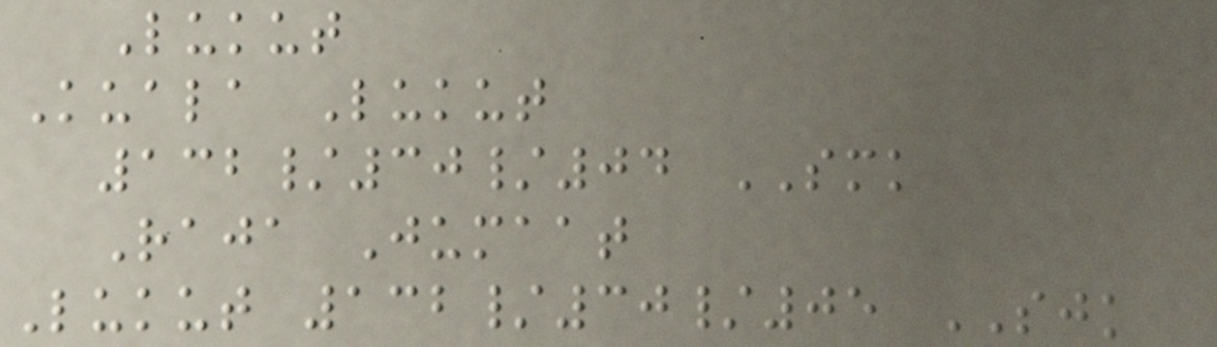Lukut
Kuala Lukut
132/30/04 SMK
Raja Jumaat
Lukut 132/30/05 SJK
